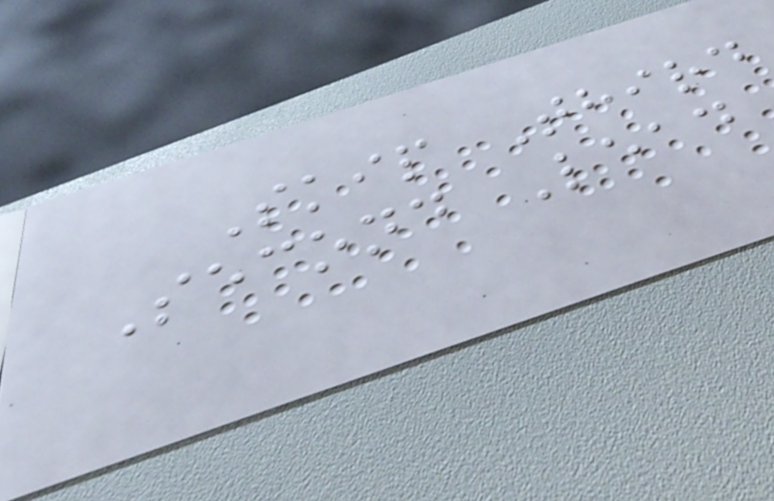Skip Third
Second Lead
